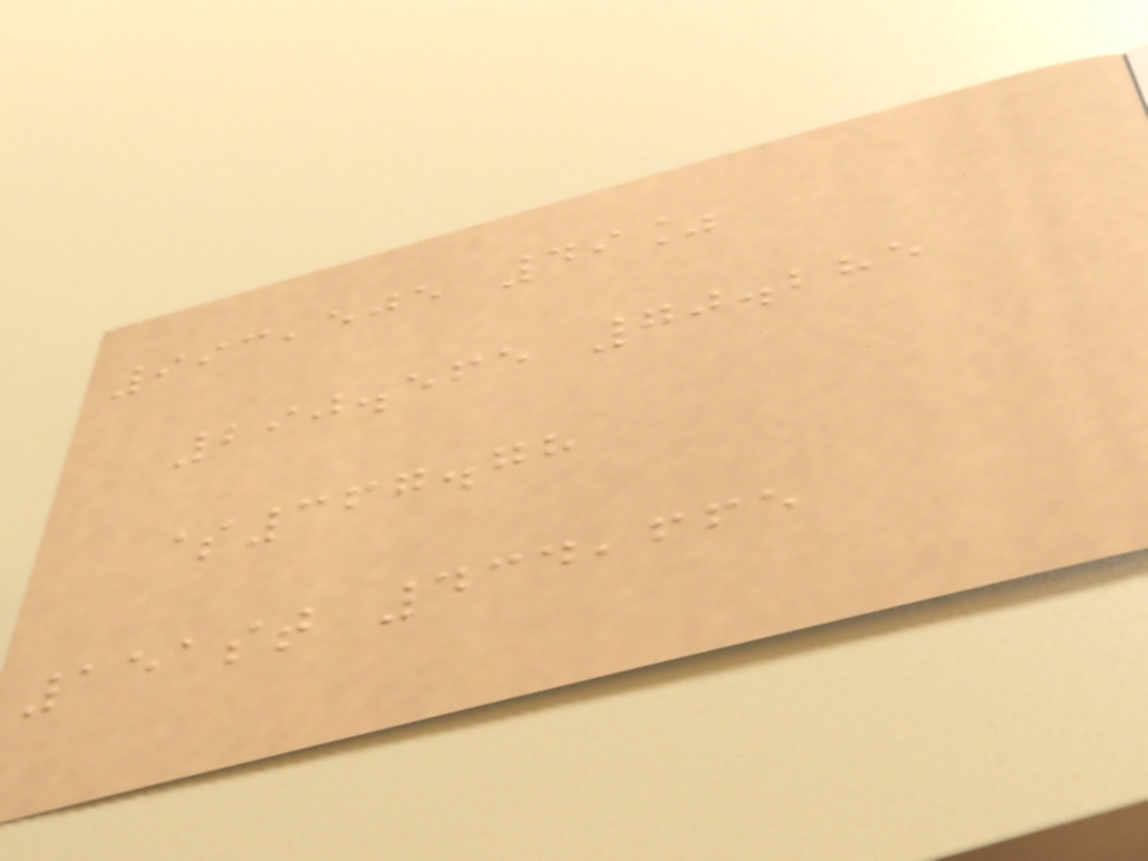993,505 49%
290.565 70.285
$367.78
151st 434,665
